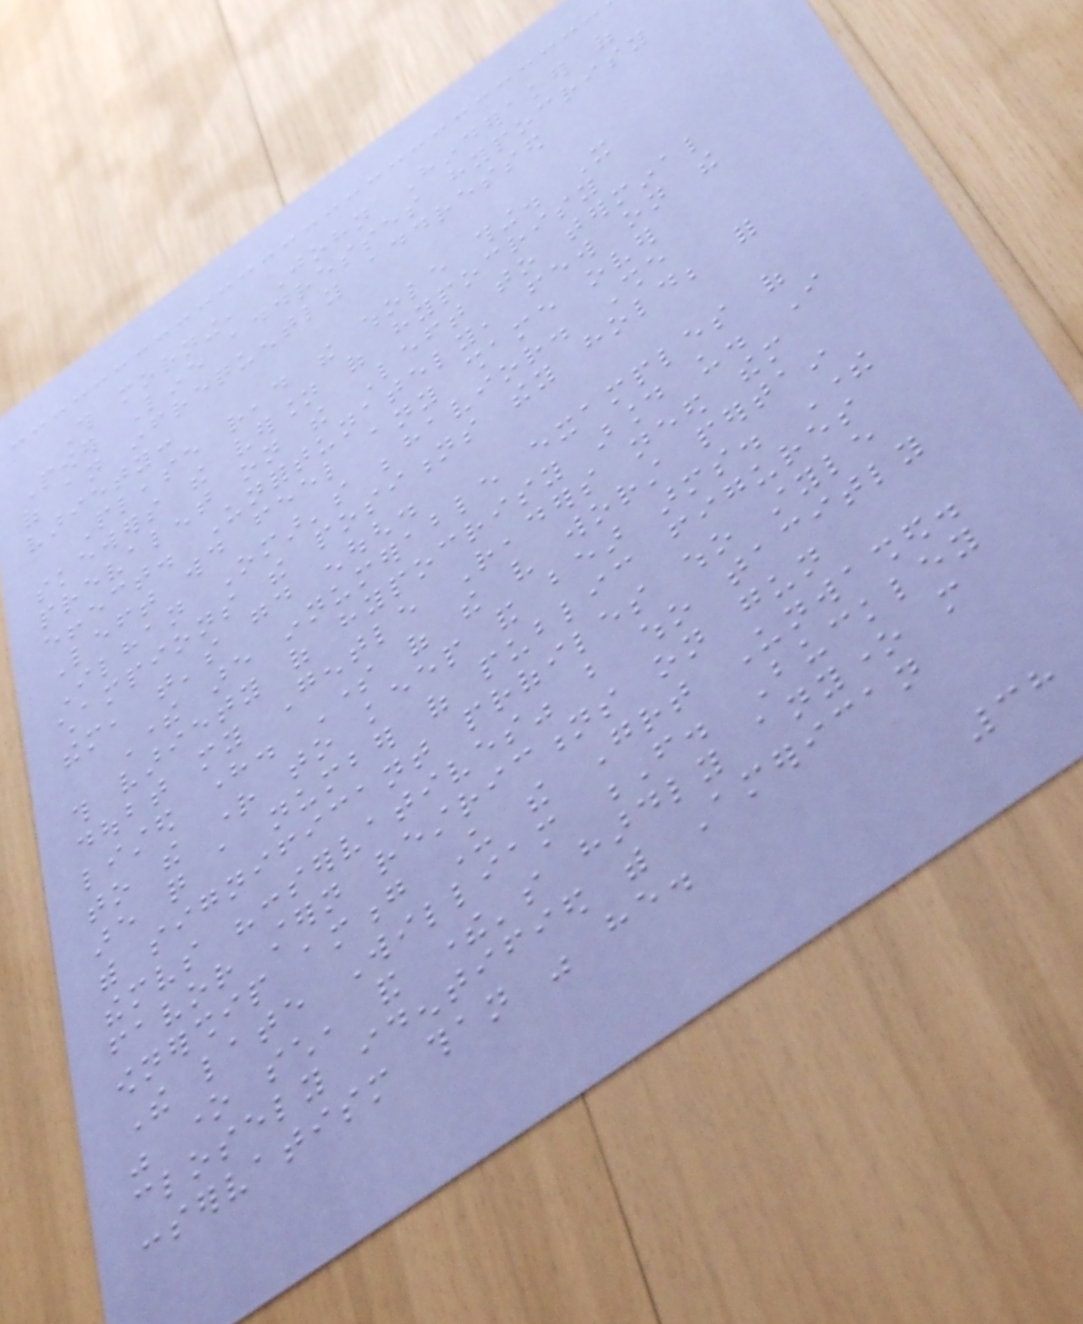This morning, John Hinderaker of
Power Line addresses hypocrisy
of an infrequently addressed
variety:
Please read the whole thing. It
skewers the version of hypocrisy
prevalent on the Left to terminal
effect. Unfortunately, few on the
Left would feel any shame over
Ilhan Omar's behavior. She
champions the positions they hold; for
them, that's good enough.
There are innumerable examples of
this variety of hypocrisy around us. I
doubt my Gentle Readers need them
listed here. Some of the very worst pertain
to the right to keep and bear arms. There
are quite a number of public figures
with significant profiles who style
themselves "conservatives" but who tacitly
favor stern restrictions on gun
ownership among Us the Great Unwashed.
The late William F. Buckley
was one such, and there's hardly anyone more
closely identified with American
conservatism than was he.
38
